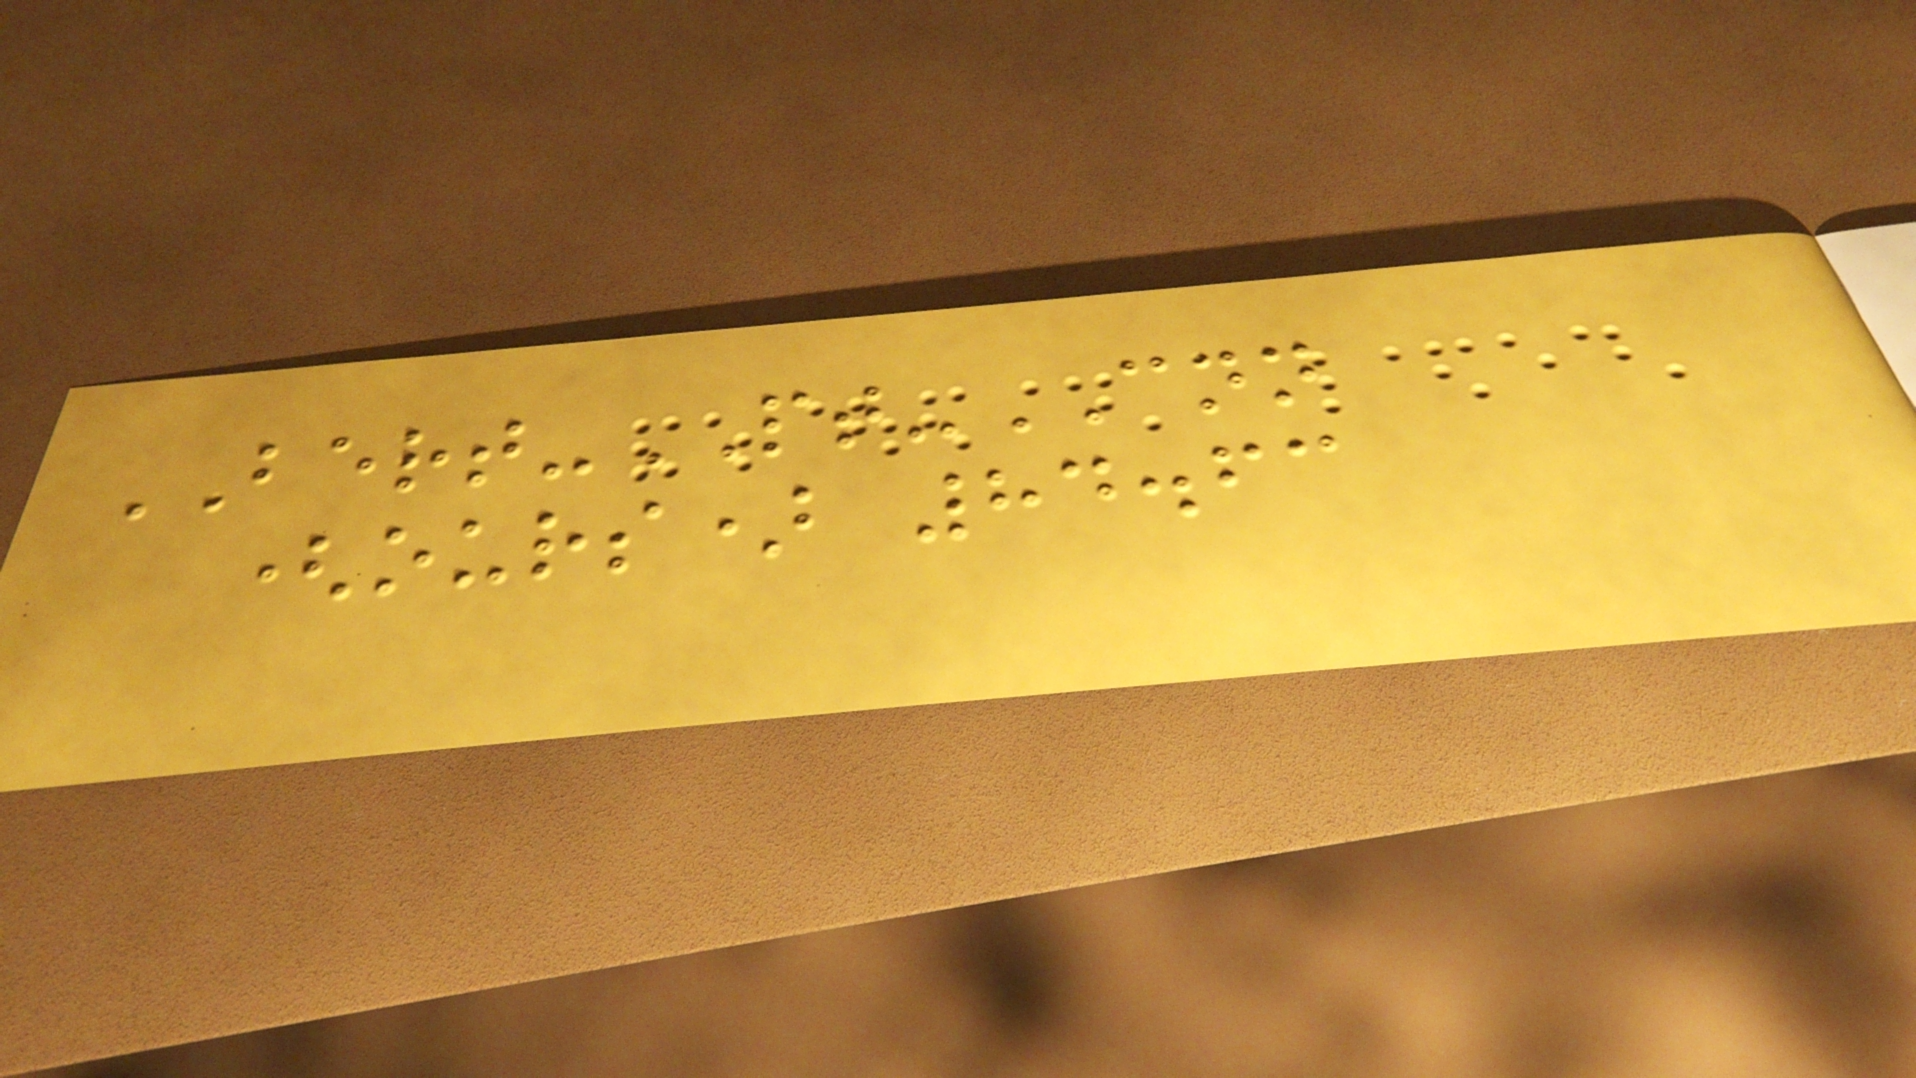BERT-PT-CNN
(ours) 84.63
